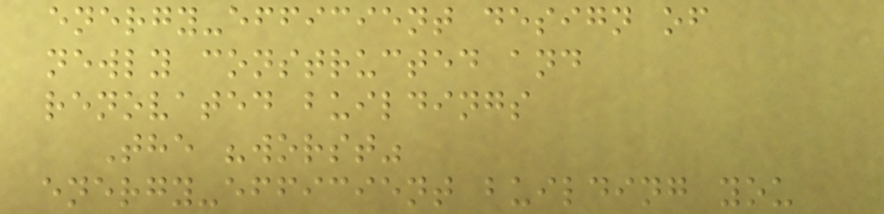energy-efficient design of
newly constructed and
renovated buildings
The "worst"
energy-efficient building you
